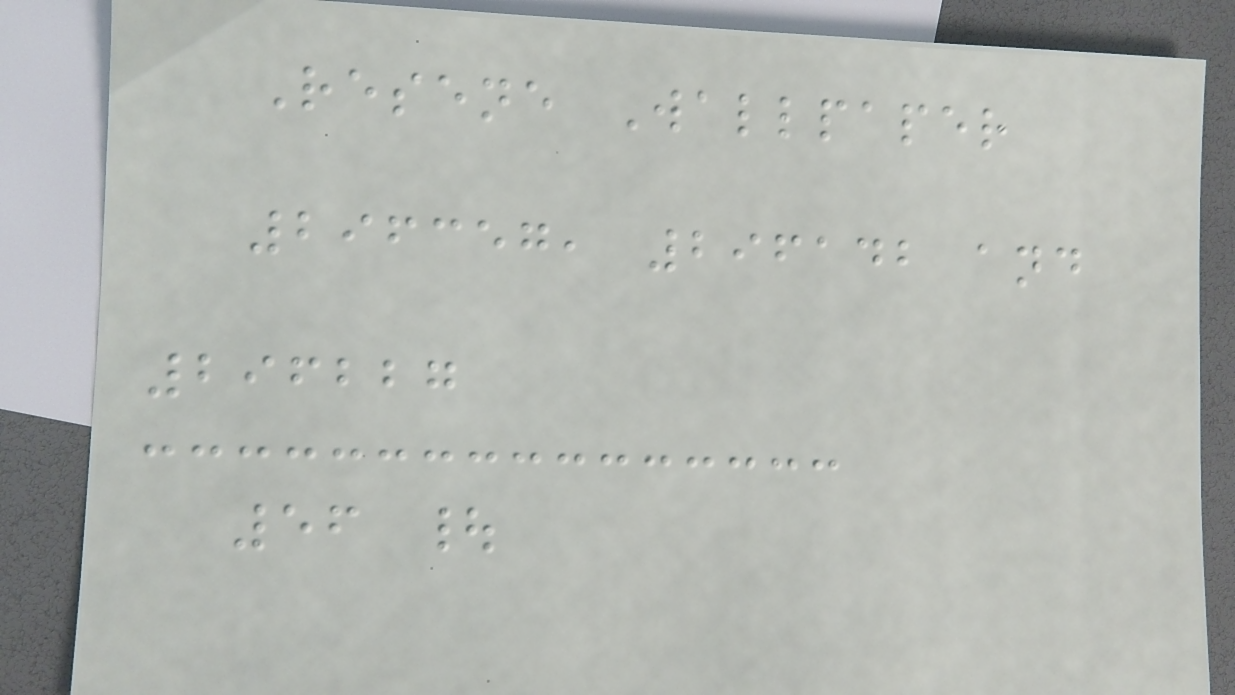Resene Wallpaper
296357, 296142 and
296227
56 |
